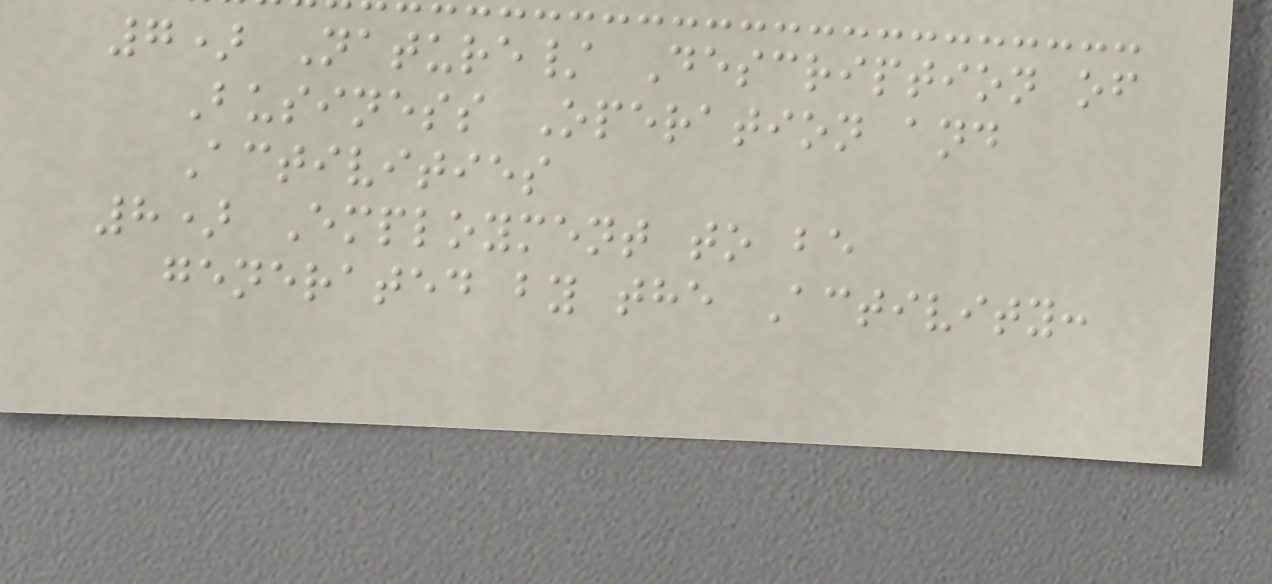7) Nature/ Description of
Business Operation and
Activities
8) Employment to be
generated by the Activity:
